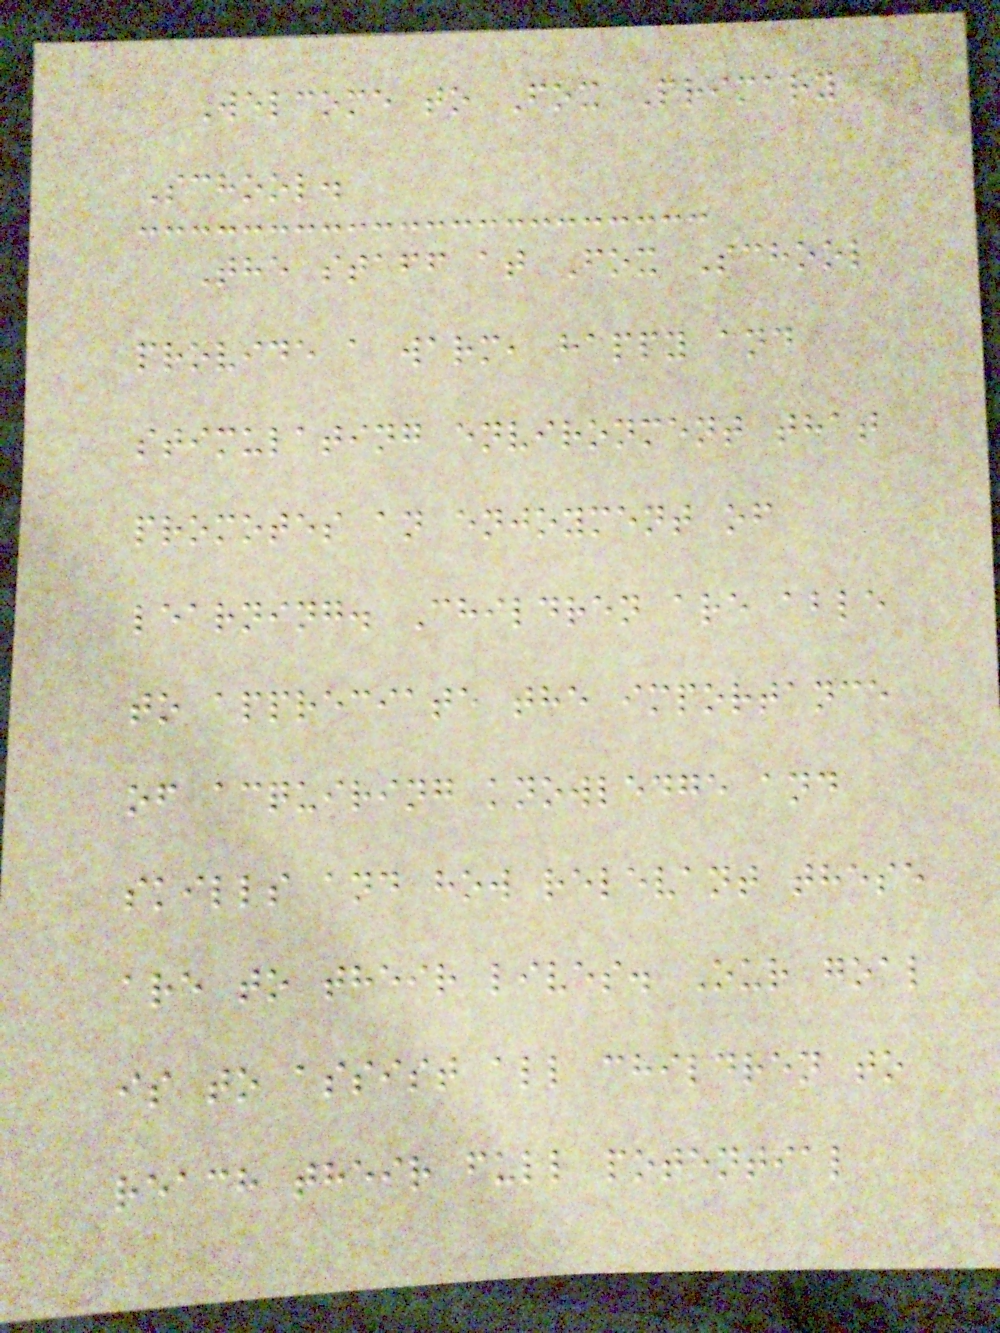Welcome to Fox Primary
School.
The staff at Fox School
provide a warm, happy and
stimulating environment that
promotes an enjoyment of
learning. Children are able
to appreciate the importance
of acquiring knowledge and
skills and how relevant these
are to their lives. Our goal
is to assist all children to
reach their full potential
